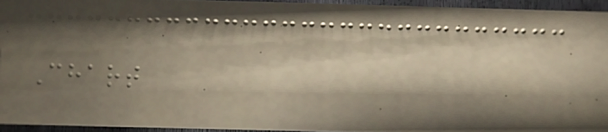Chart
